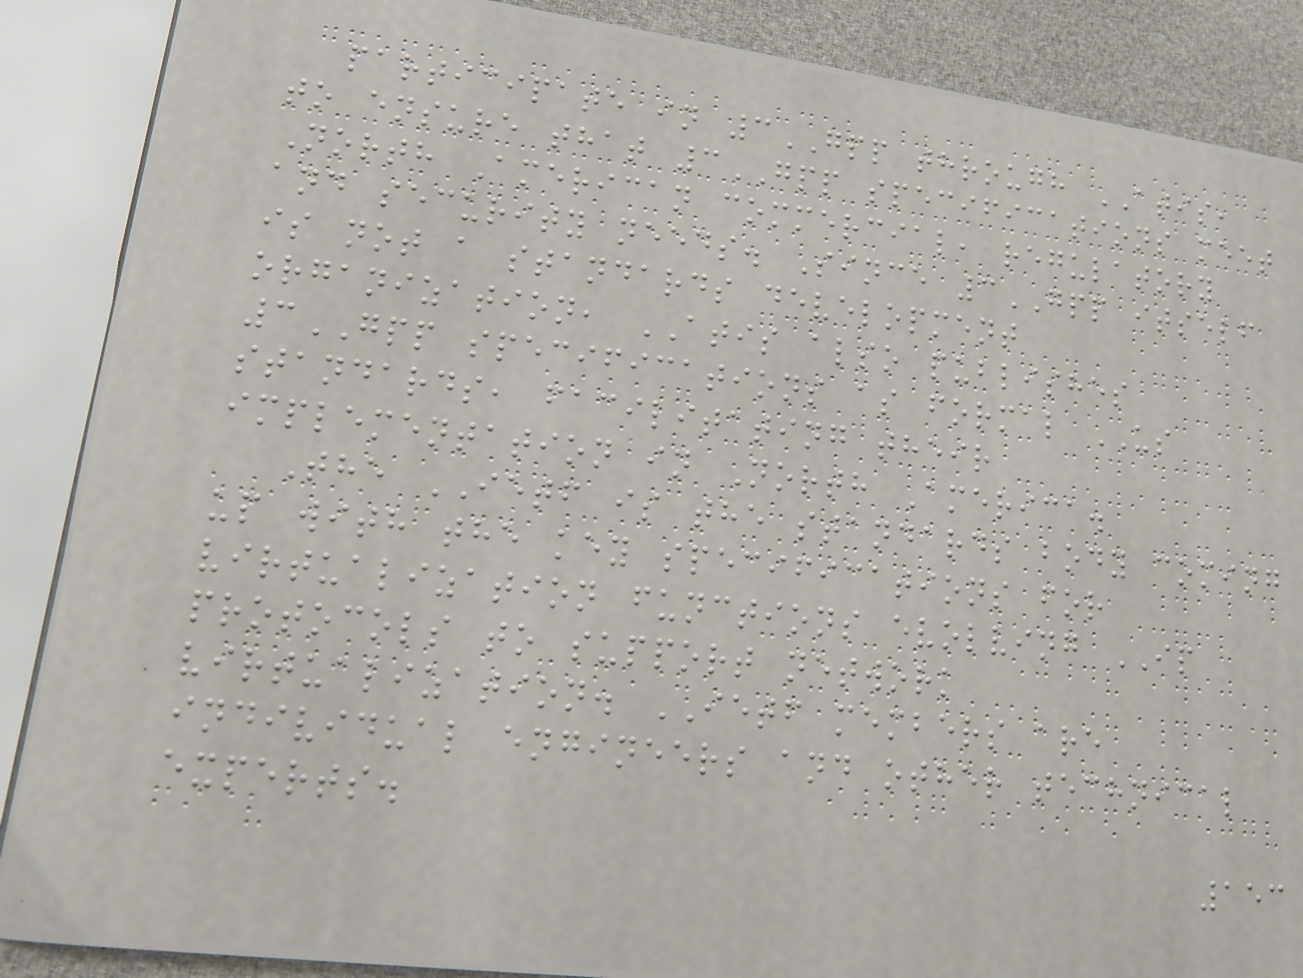participate in 3GPP through ATIS,
to ensure that 3GPP specifications meet
North American commercial, regulatory
and security needs. Since 3GPP itself
is not a standards development
organization, ATIS also publishes
3GPP specifications as formal US
standards, facilitating their
implementation in North America.
The IETF is the standards body coming
up with the key specifications for
virtualization functions evolving IP
protocols to support network
virtualization. IETF members are
individual engineers and other technical
experts.
153
